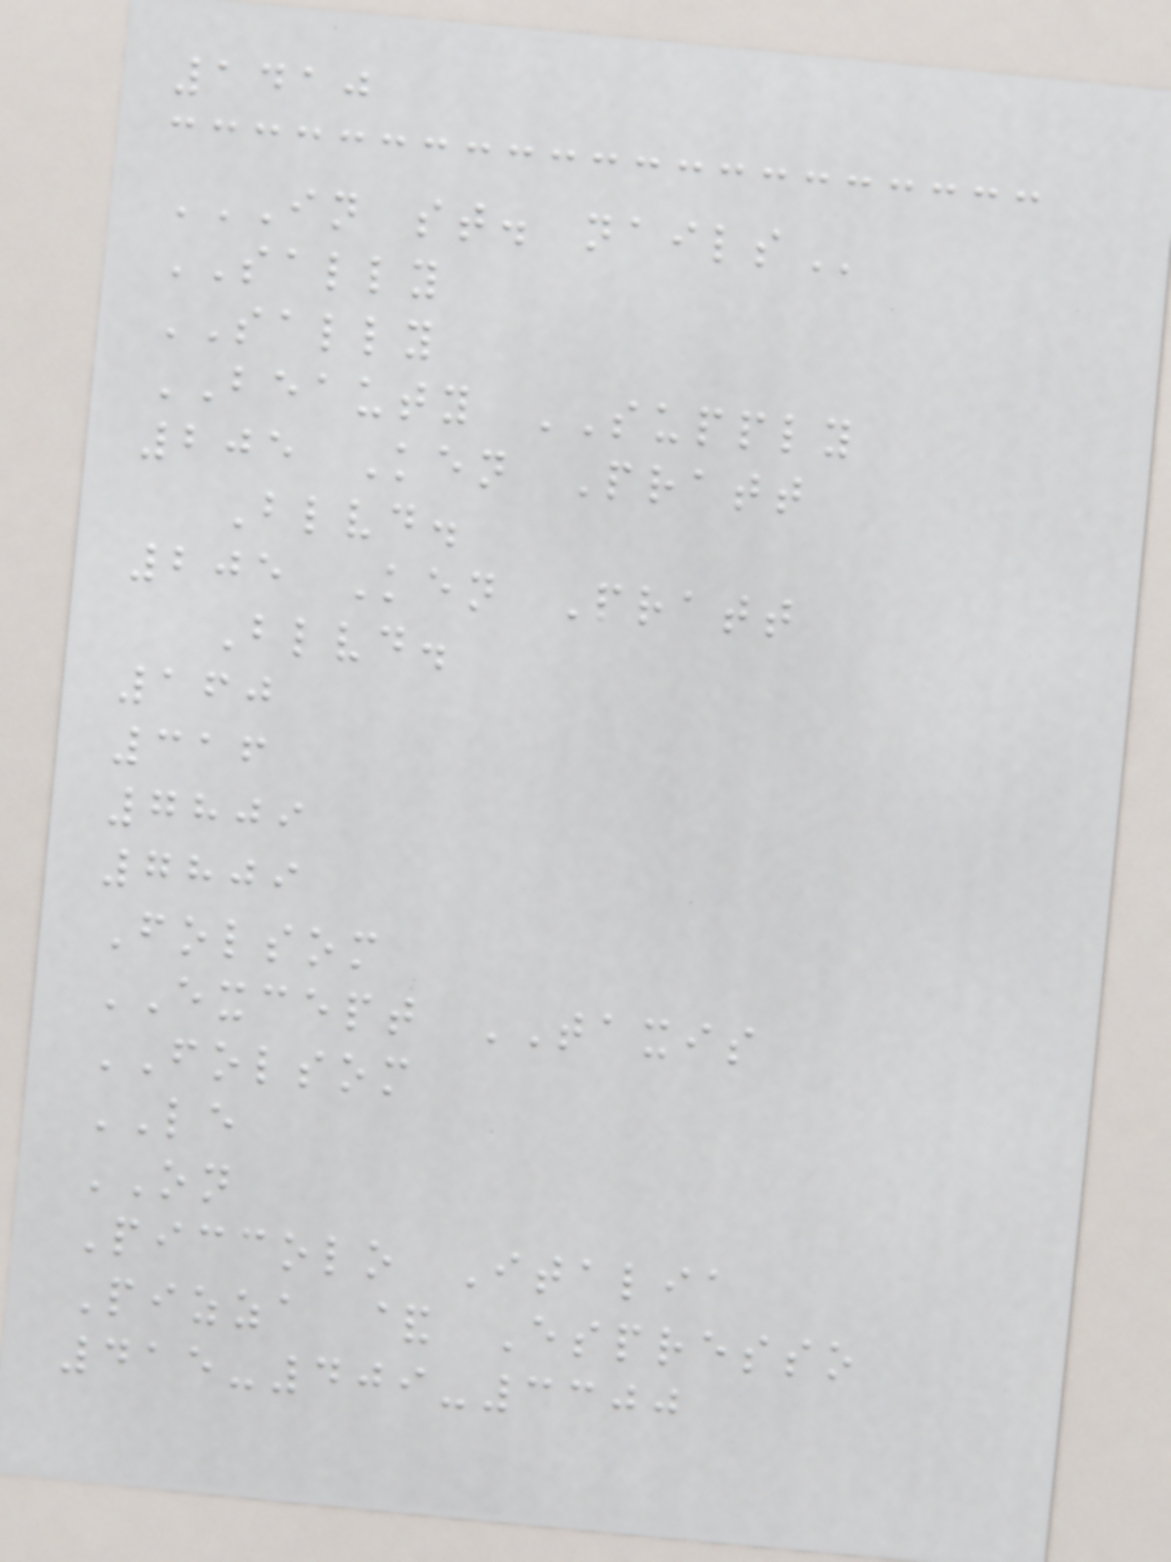1410
IN ST. NAILS
SALLY
SALLY
BEAUTY SUPPLY
205 Ken Pratt
Blvd.
205 Ken Pratt
Blvd.
160
316
7809
7809
Folsom
EXCEPT TAXIS
FOLSOM
LE
ON
Piccolo Italia
Pizza & Espresso
415-409-3300
